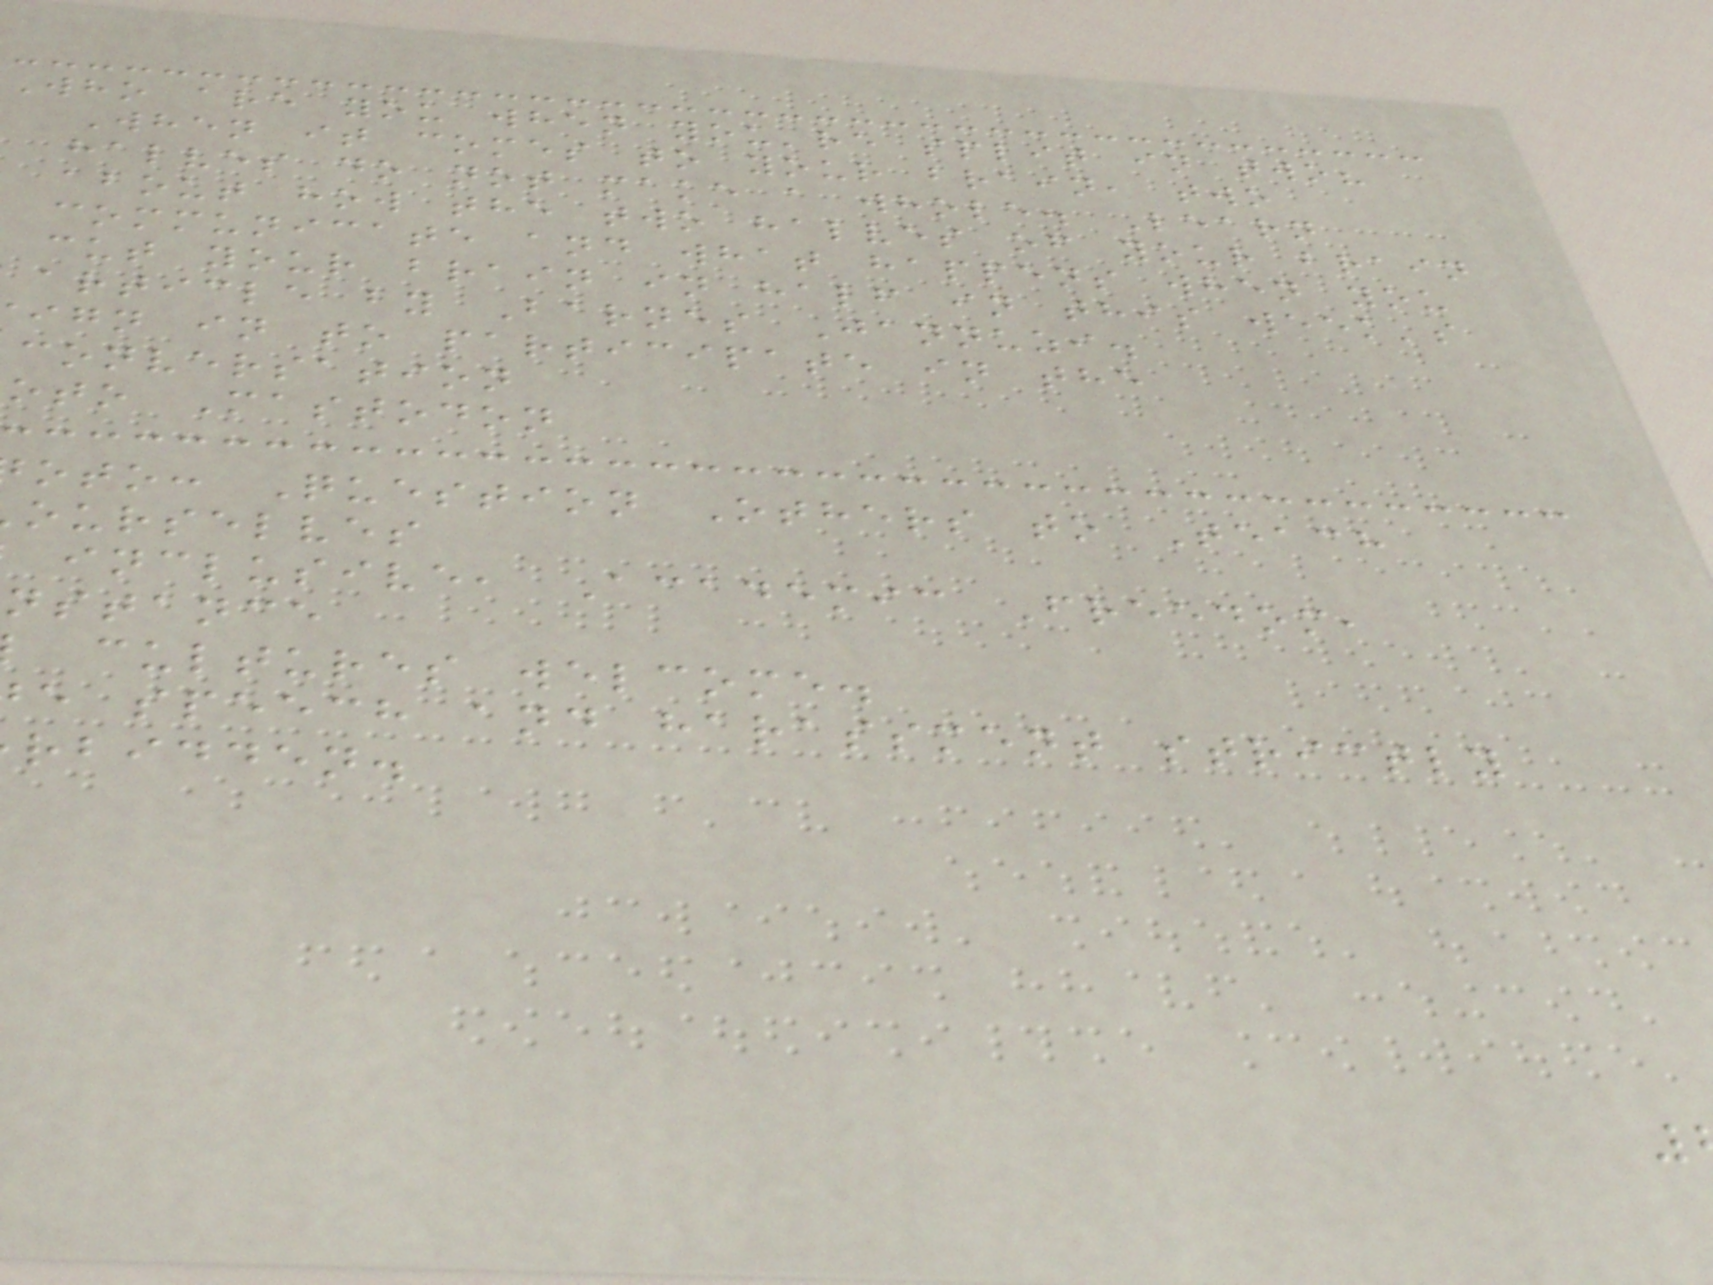Who are you when you're split in two?
When it comes to your brain, two
halves do not make a whole. Learn
about how the two halves of your brain
communicate and what happens when you
cut your brain in half in this week's
article by Barnes Jannuzi.
ign in to participate in the
conversation
oto Mastodon
oto: Question Others to Teach
ourselves
inclusive, Academic Freedom,
nstance
cultures welcome.
e speech and harassment strictly
rbidden.
